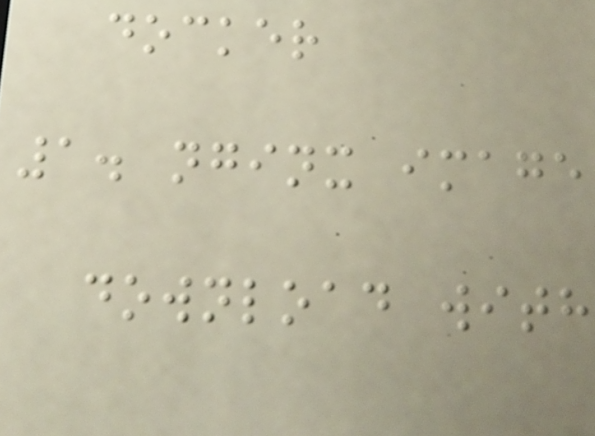docker
1. nginx image
download with
